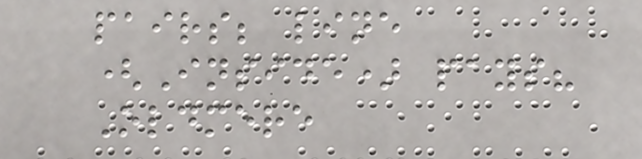pairs; line
(Inside) pays?
Oldmere
